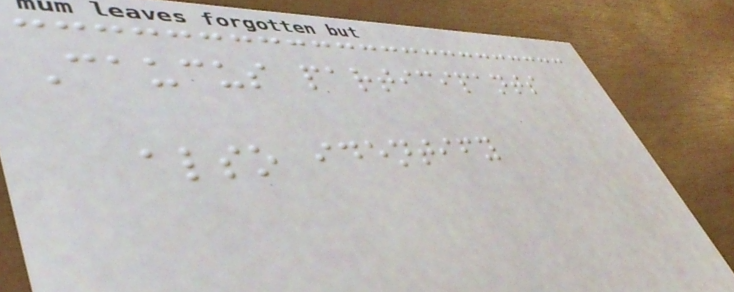Caucus participants
also identify
